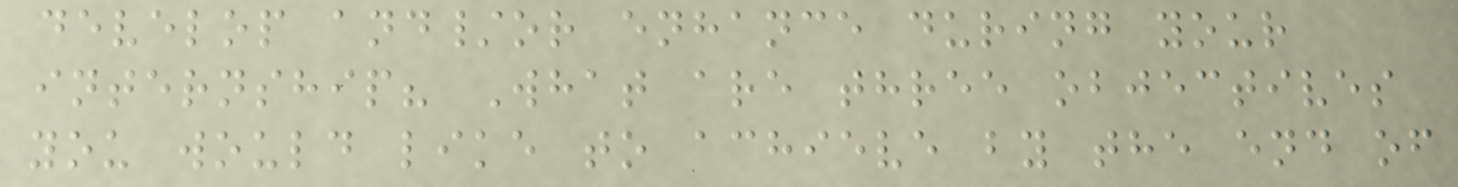develop and/or enhance during your
internship? What are three objectives
you would like to achieve by the end of
